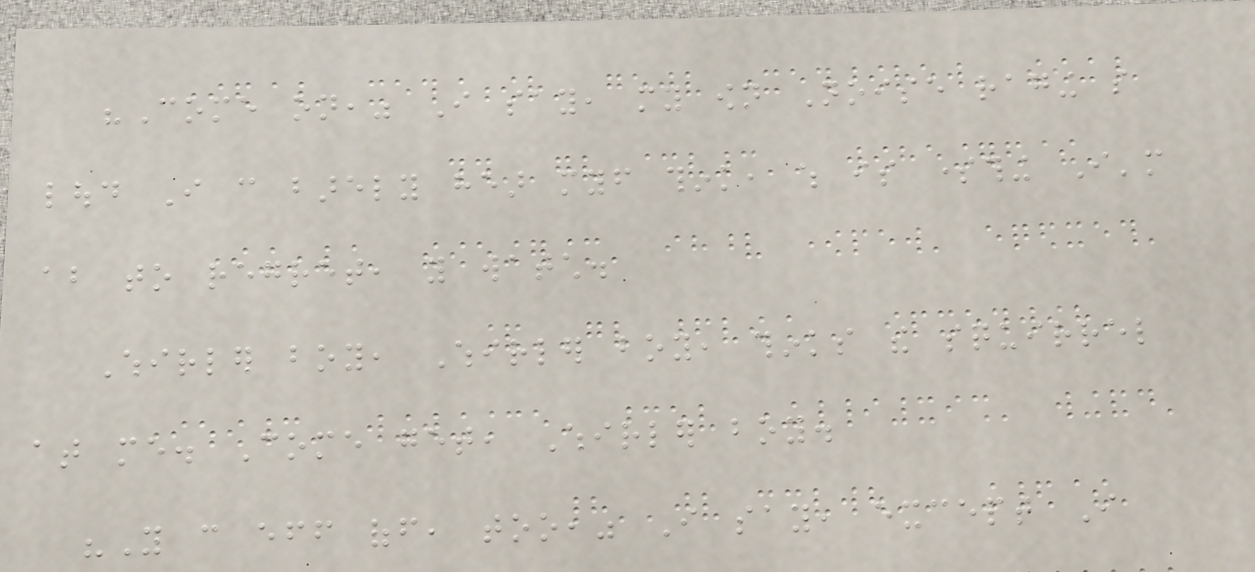"Come on," I say, my own Noise raging so
loud I can barely hear myself think, which is something I'm
about to regret, you watch.
Whirler boy, Whirler boy, thinks the squirrel
at me. Come get, Whirler boy.
"You can eff off, too," I say, except I
